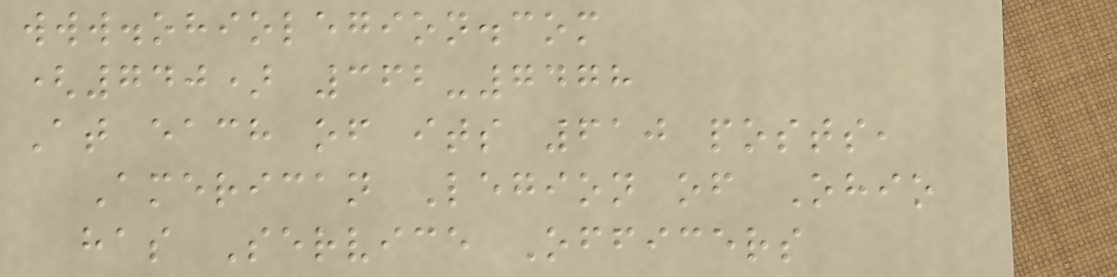www.ohiolegion.com
(740) 362-7478
At each of its 610 posts,
American Legion of Ohio
has Service Officers
